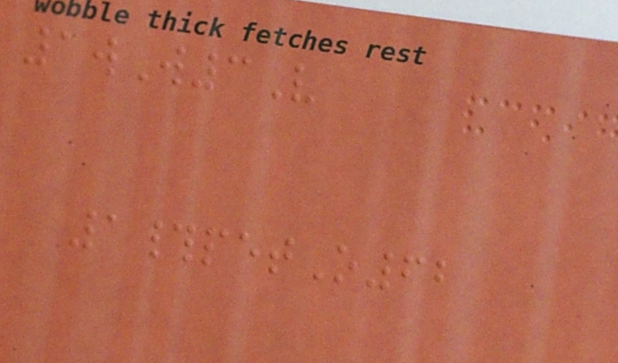1wW3V
1#petO62
